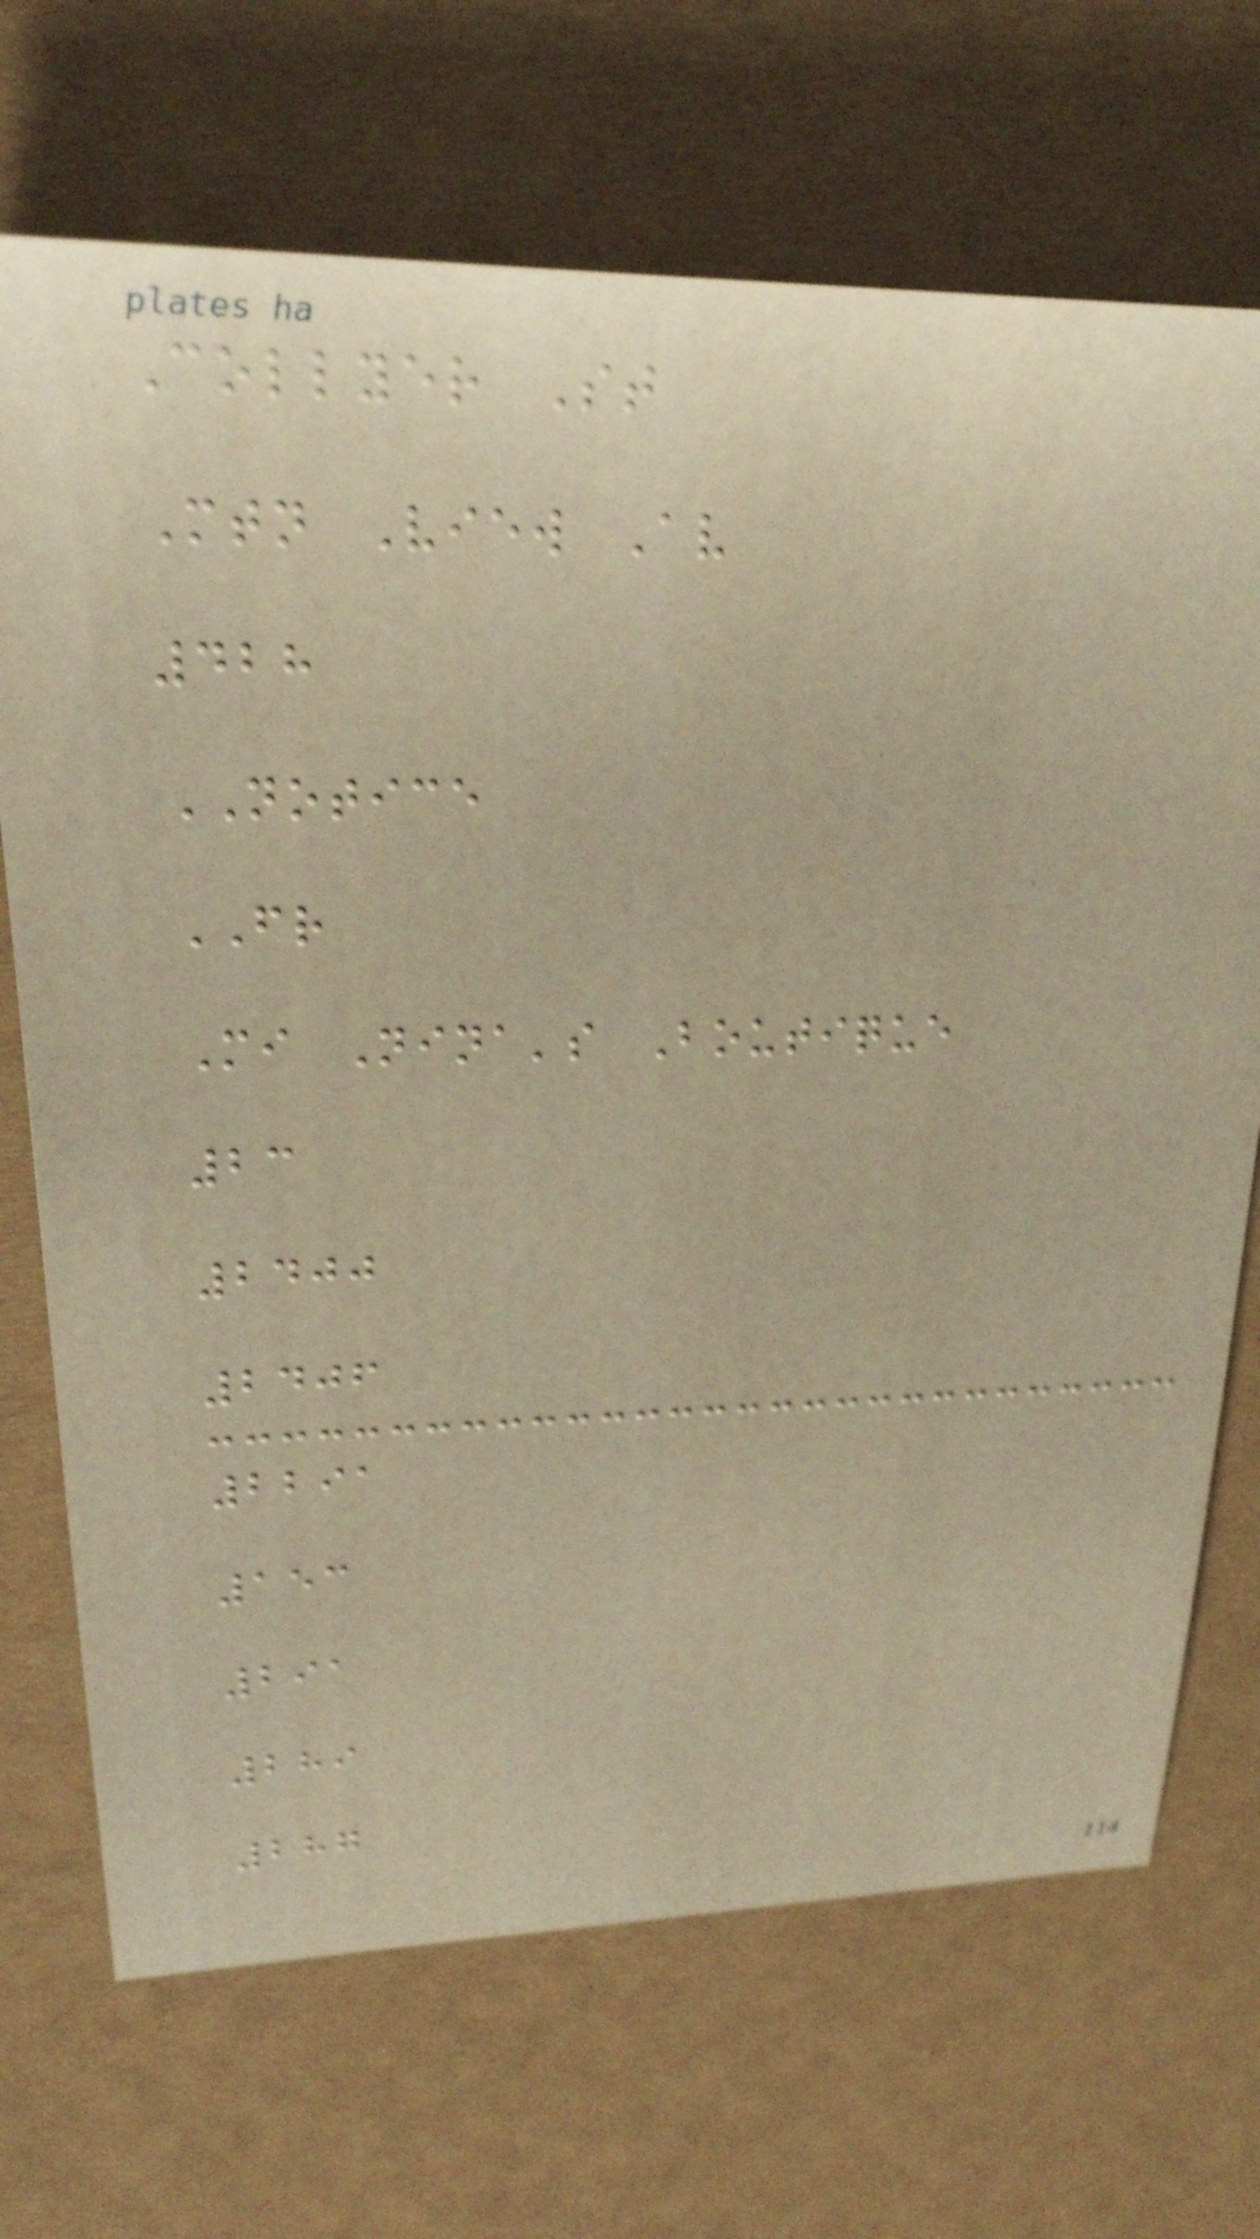Collyer St
Mtn View Av
428
NOTICE
FR
Mi Nina's Boutique
23
2400
2406
2291
153
291
289
287
